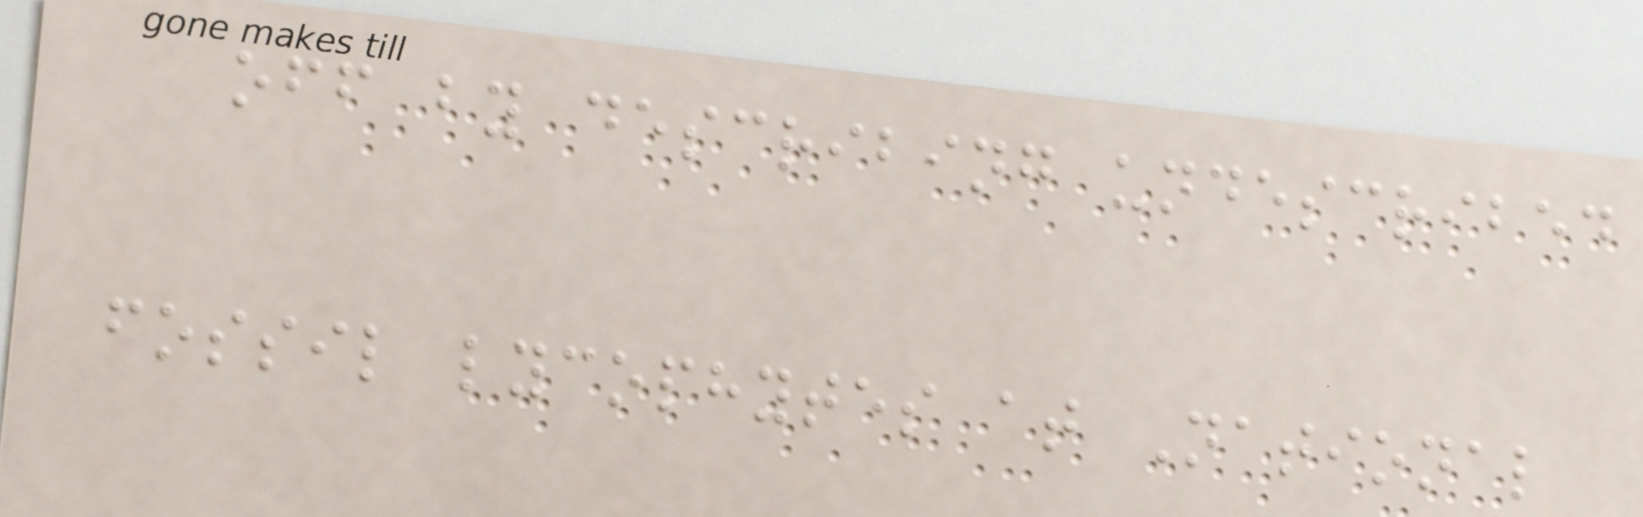off by describing undescribed
fossil lycophytes at National
